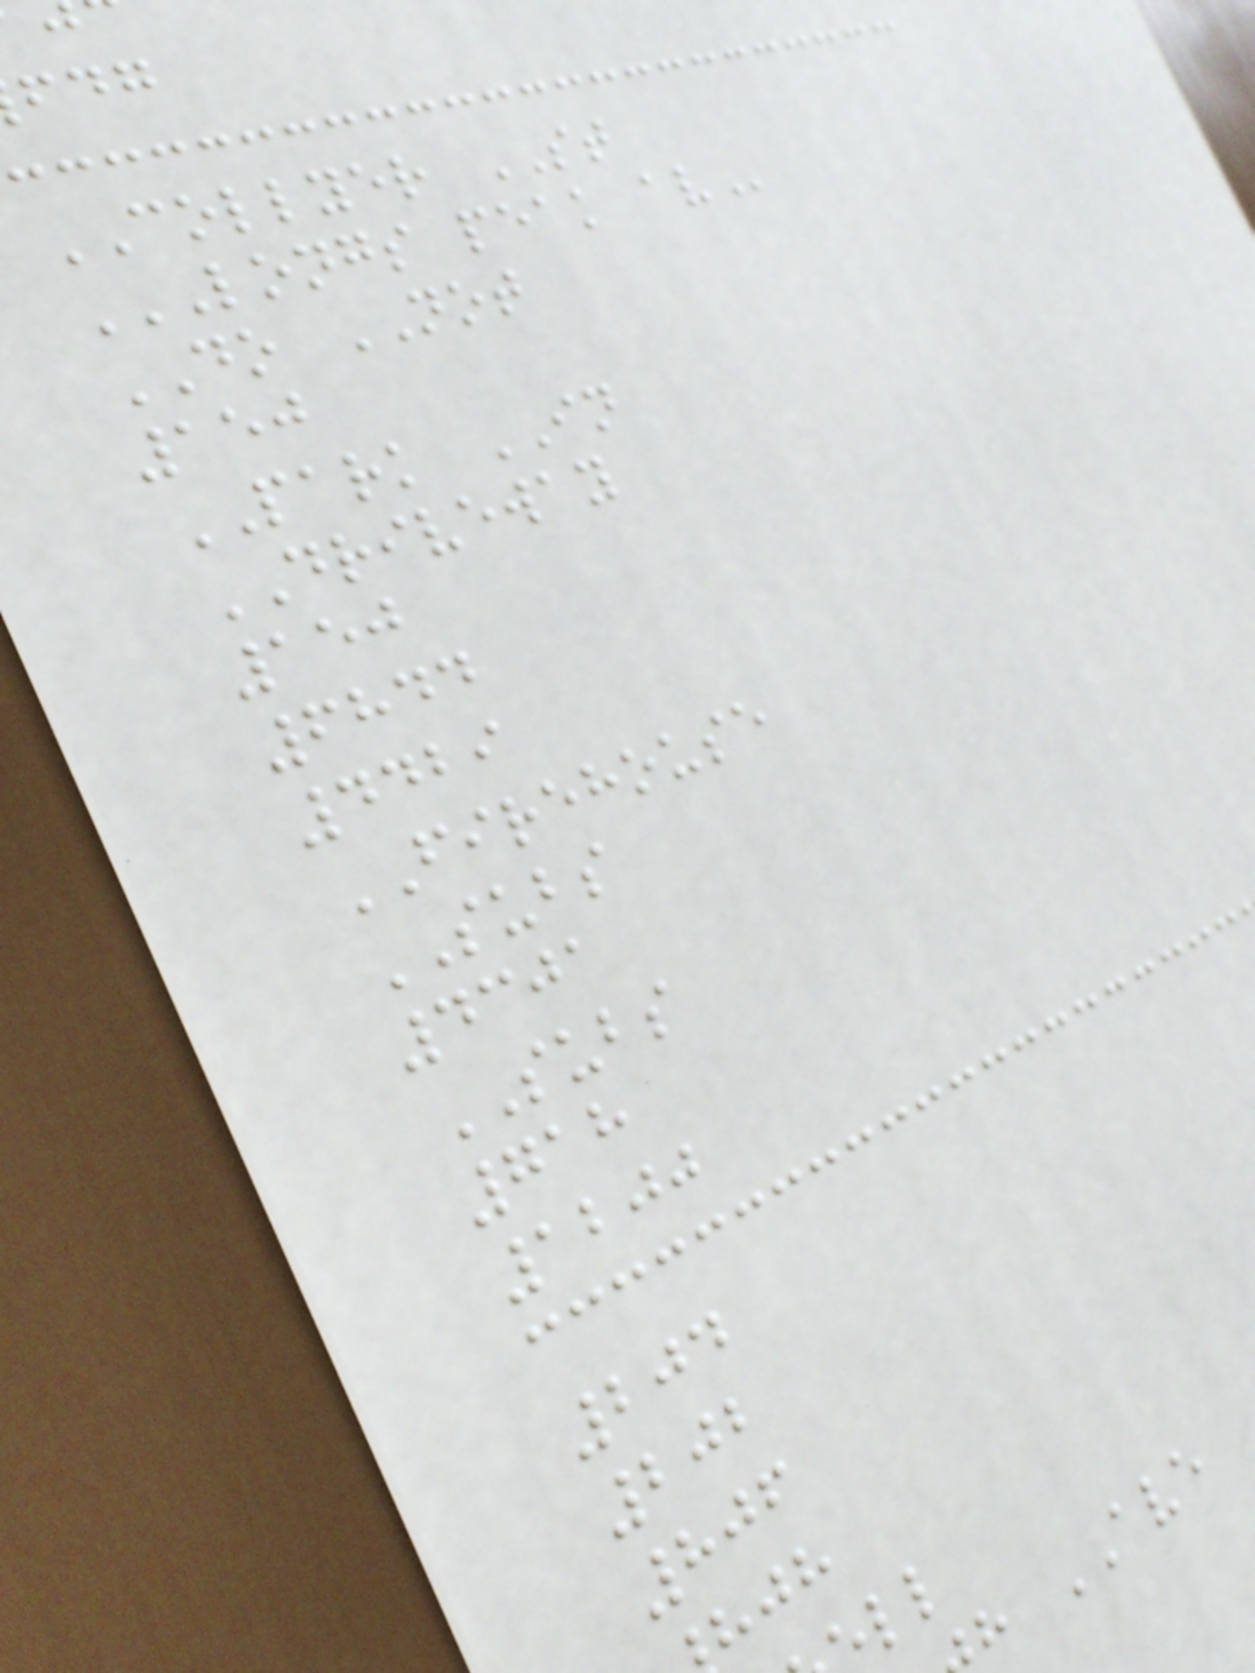COLLYER ST
LONGS PEAK AV
DO NOT
150
PARK IN
DRIVEWAY
150
6844
4429
FIREHOUSE
SUBS
4301
SUBS
718
1200
204
202
806
h AVE
